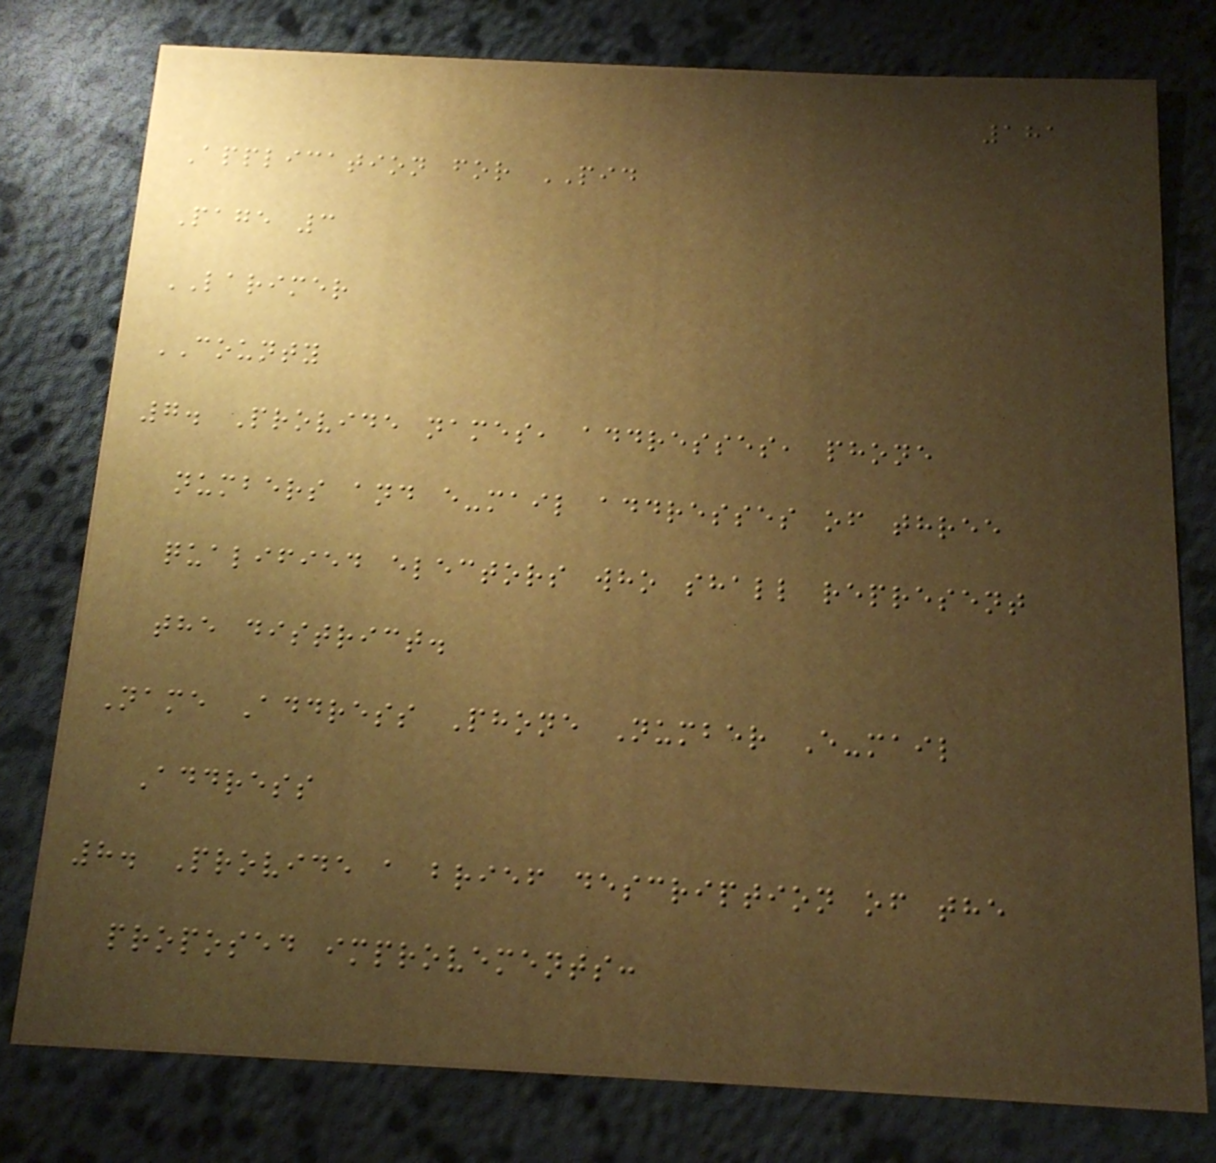181
Application for PID
Page 3
LARIMER
COUNTY
7. Provide names, addresses, phone
numbers and e-mail addresses of three
qualified electors who shall represent
the district.
Name Address Phone Number E-mail
Address
8. Provide a brief description of the
proposed improvements:
